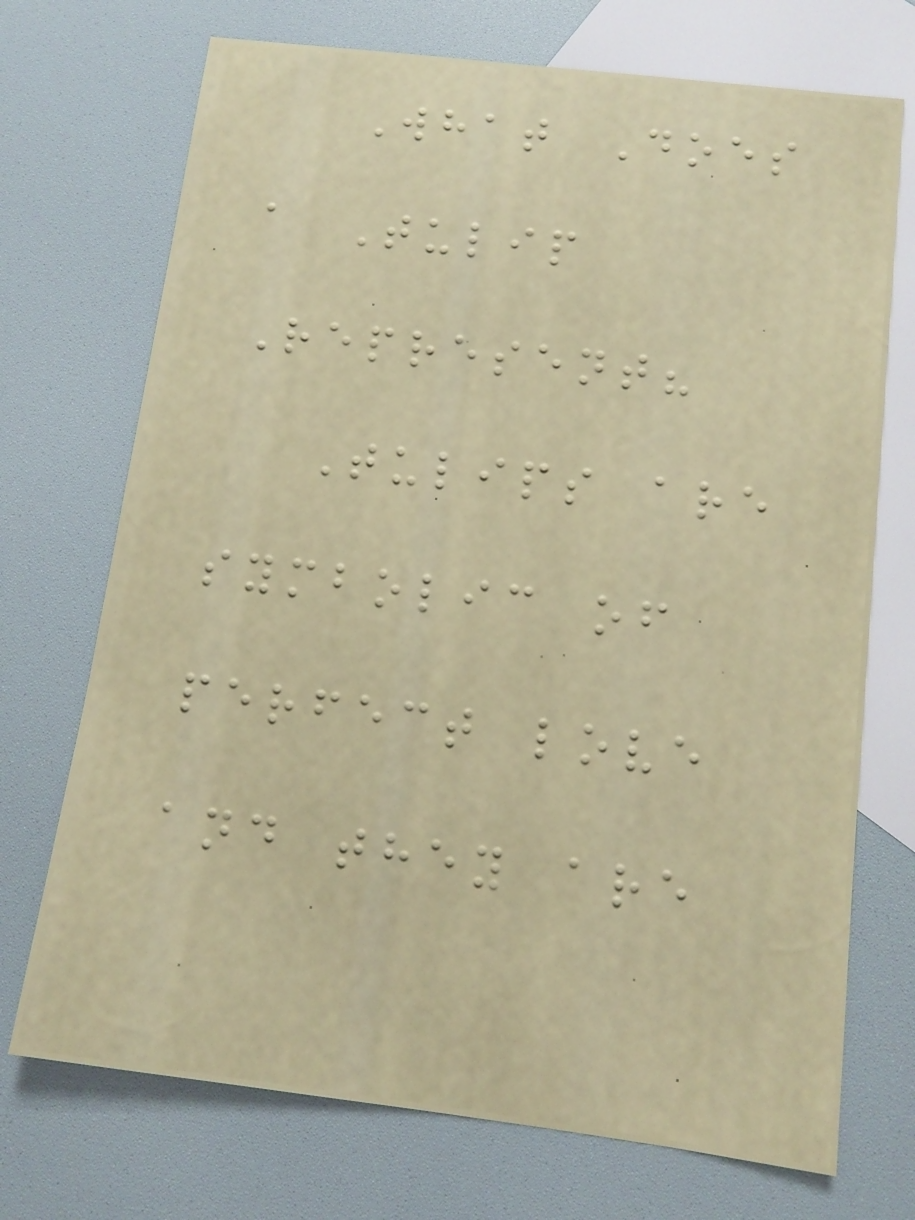What Does
a Tulip
Represent?
Tulips are
symbolic of
perfect love
and they are
